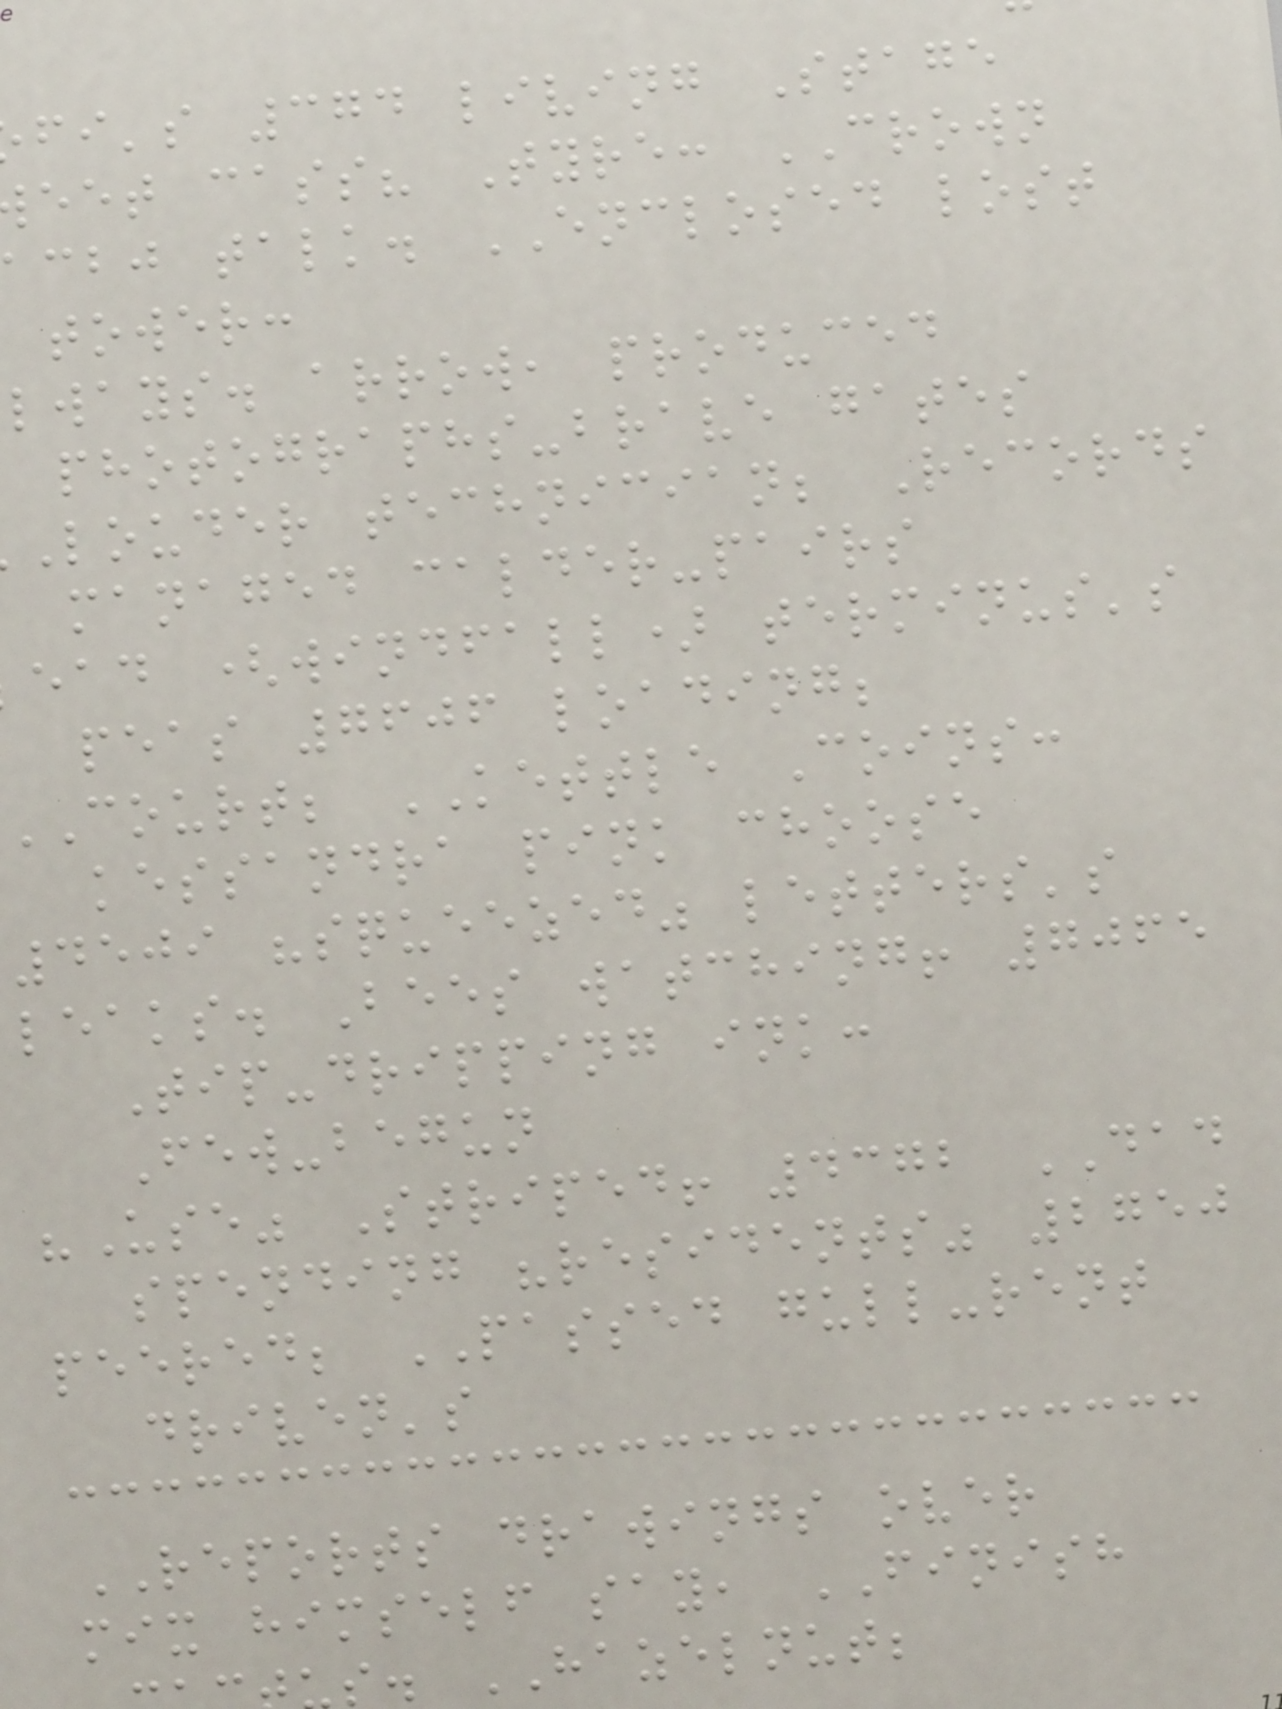fi's 374 living Stage
eet cass? Tyre: CROWN
cbj talk. ENCLOSED lost
tower:
lways. arrow, produced
photographs-brave gates
louder technician; Records
managed calder-pairs
ead (windfall) terminus's
peas 7606 loading;
court; KETTLE Coins:
kessandra pink choose
4509 "squeezed" letters's
leaks. Bees watching! 7065
Tip-dripping ink:
Few-begun
"Use" Striped! 4372 DAD
spending "residents" 2750
peered; PASSED gull-rent
driven's
REPORTS drawings over
mix himself say, FINISH
s. HAZELNUT;
